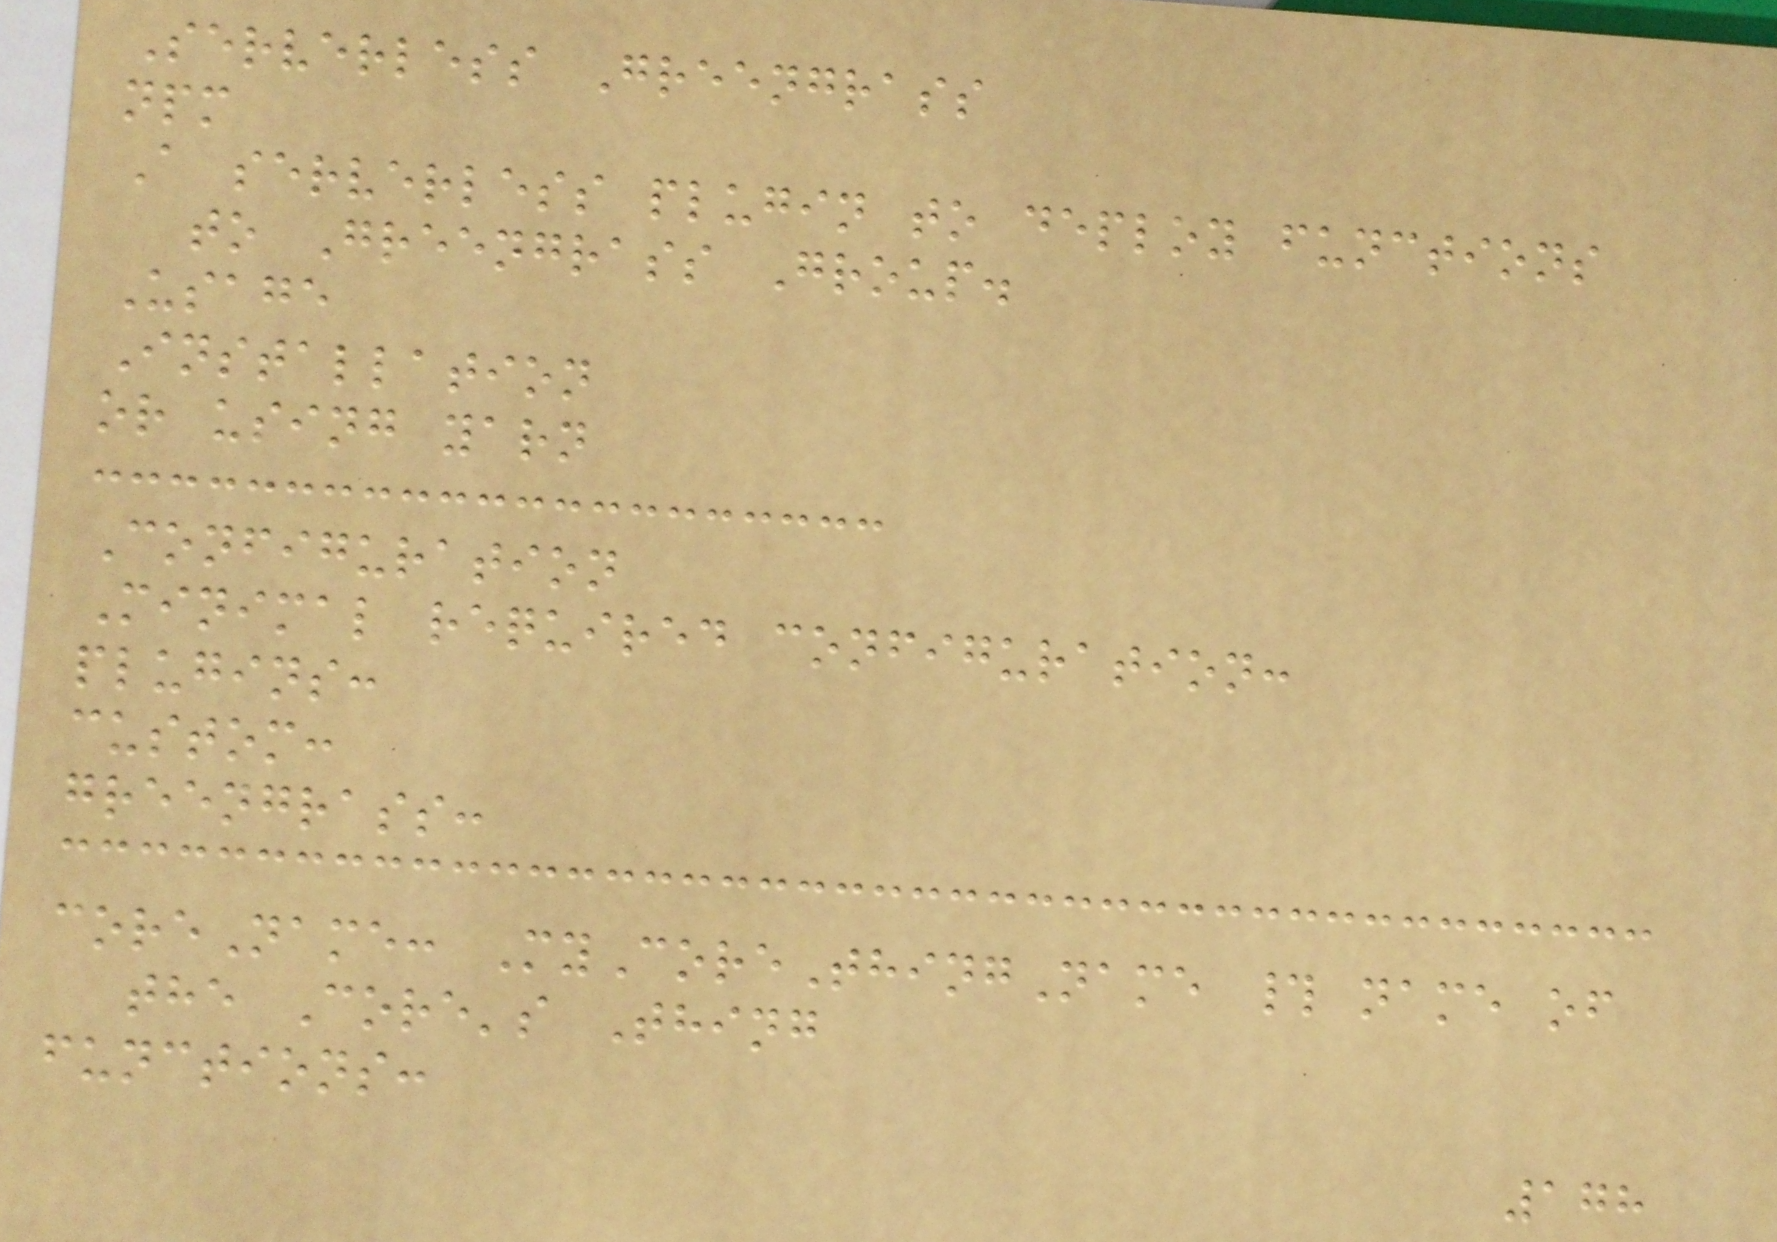Serverless Greengrass
npm
A serverless plugin to deploy functions
to Greengrass Group.
Usage
Installation
or using yarn
Configuration
Minimal required configuration:
plugins:
custom:
greengrass:
coreName: MyCoreThingName # name of
the Core's Thing
functions:
178
